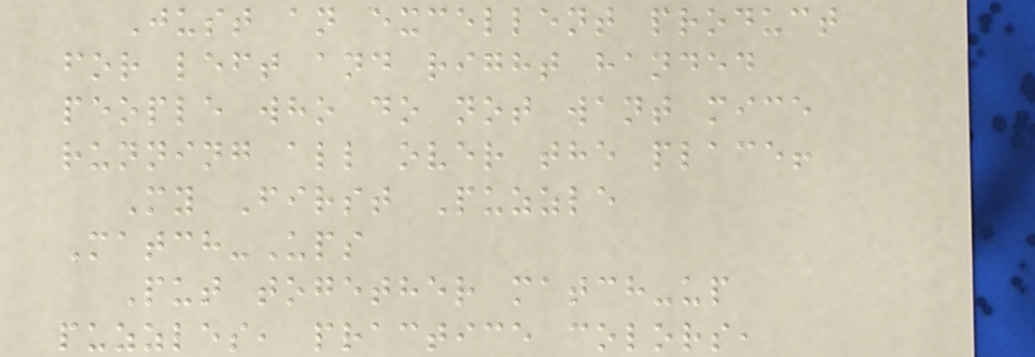Just an excellent product
for left and right handed
people who do not want mice
running all over the place!
My First Puzzle
Match-Ups
Put together match-up
puzzles, practice colors,
